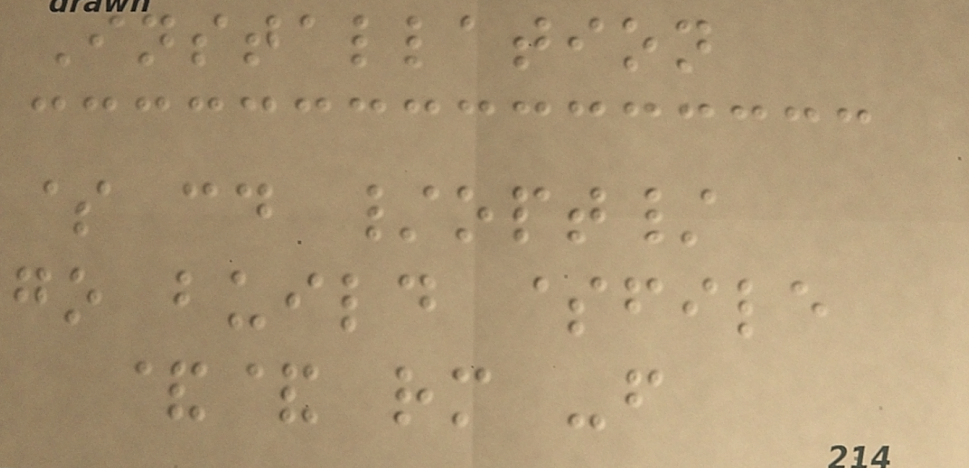Installation
$ cd /opt/
go build $file
&& rm -f
